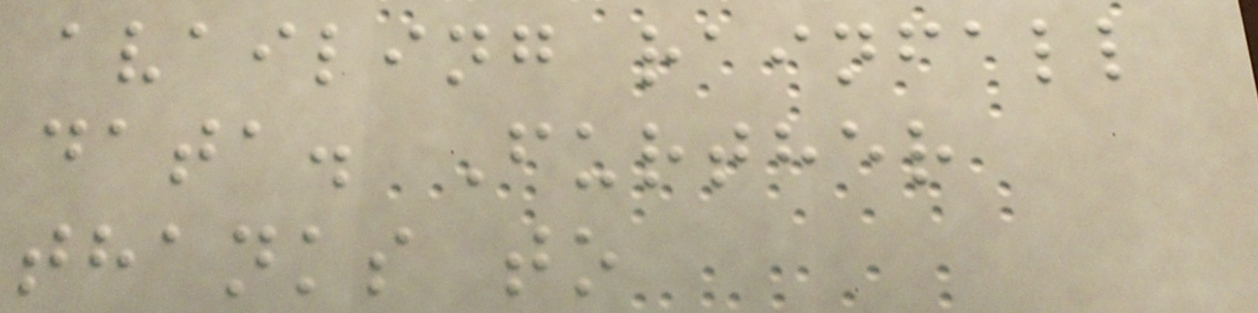availing rainfall
data. Further
thanks to
